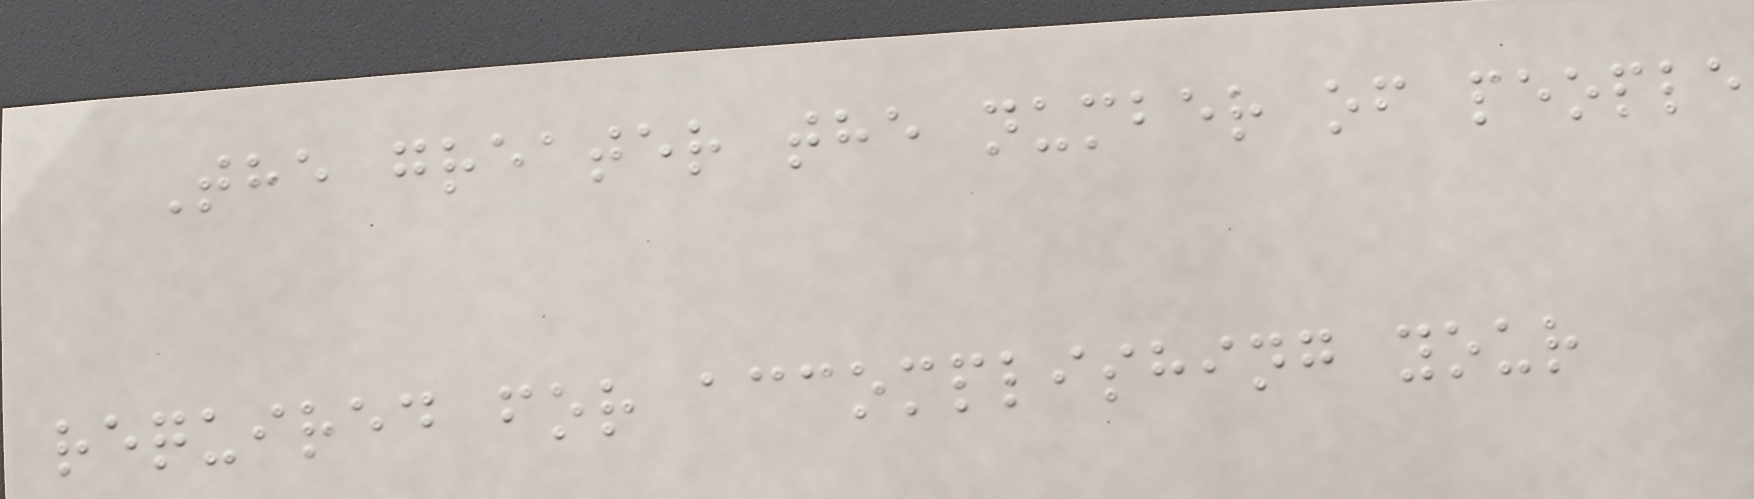The greater the number of people
required for accomplishing your
